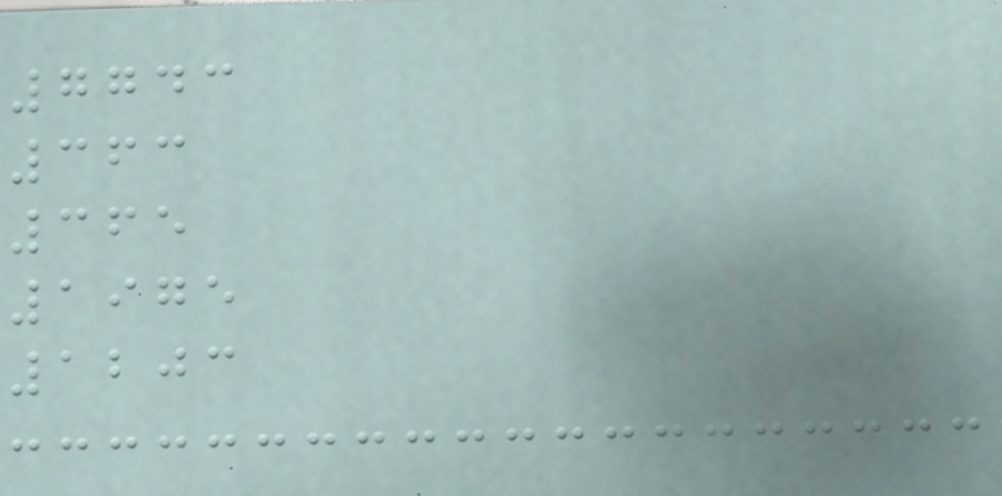7743
363
365
1975
1203
